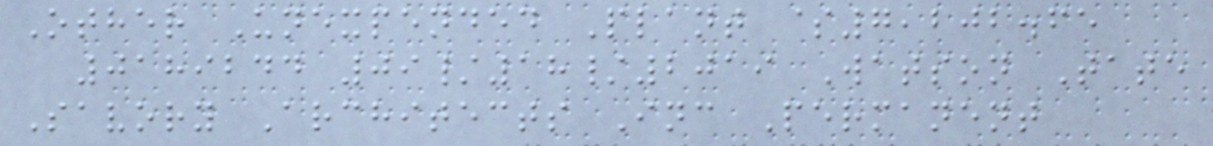Other Unexpended Plant $7,202.65
0189244 09/18/2019 Watson Tate
Savory Architects Inc Permanent
